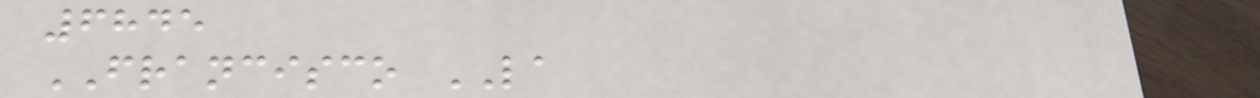6845
FRANCISCO LA
